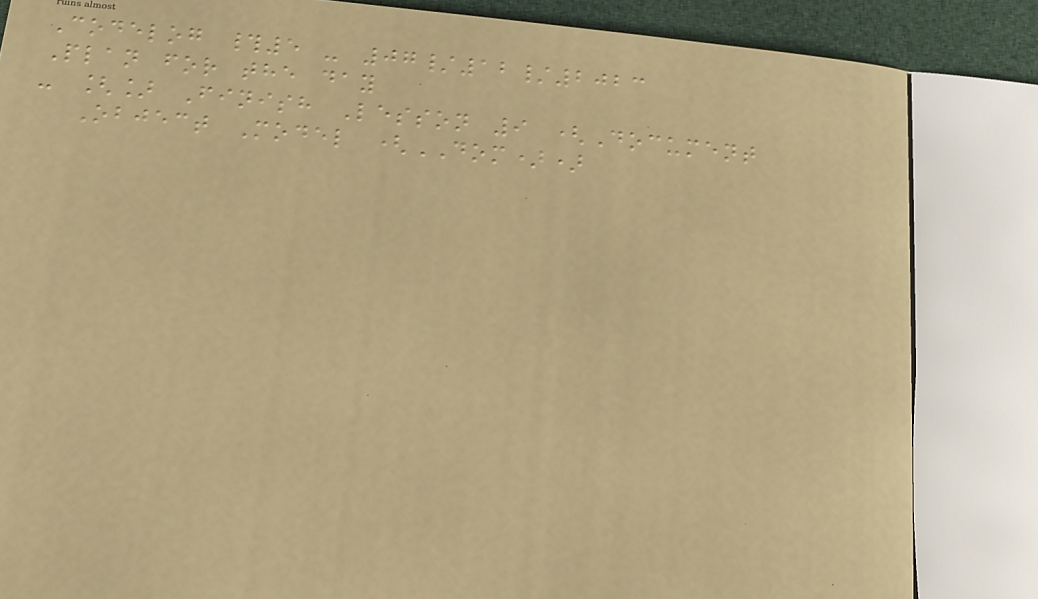Codelog #5 - 07/12/2023
Plan for the day
- [] Finish Lesson 9 (Document
Object Model (DOM))
